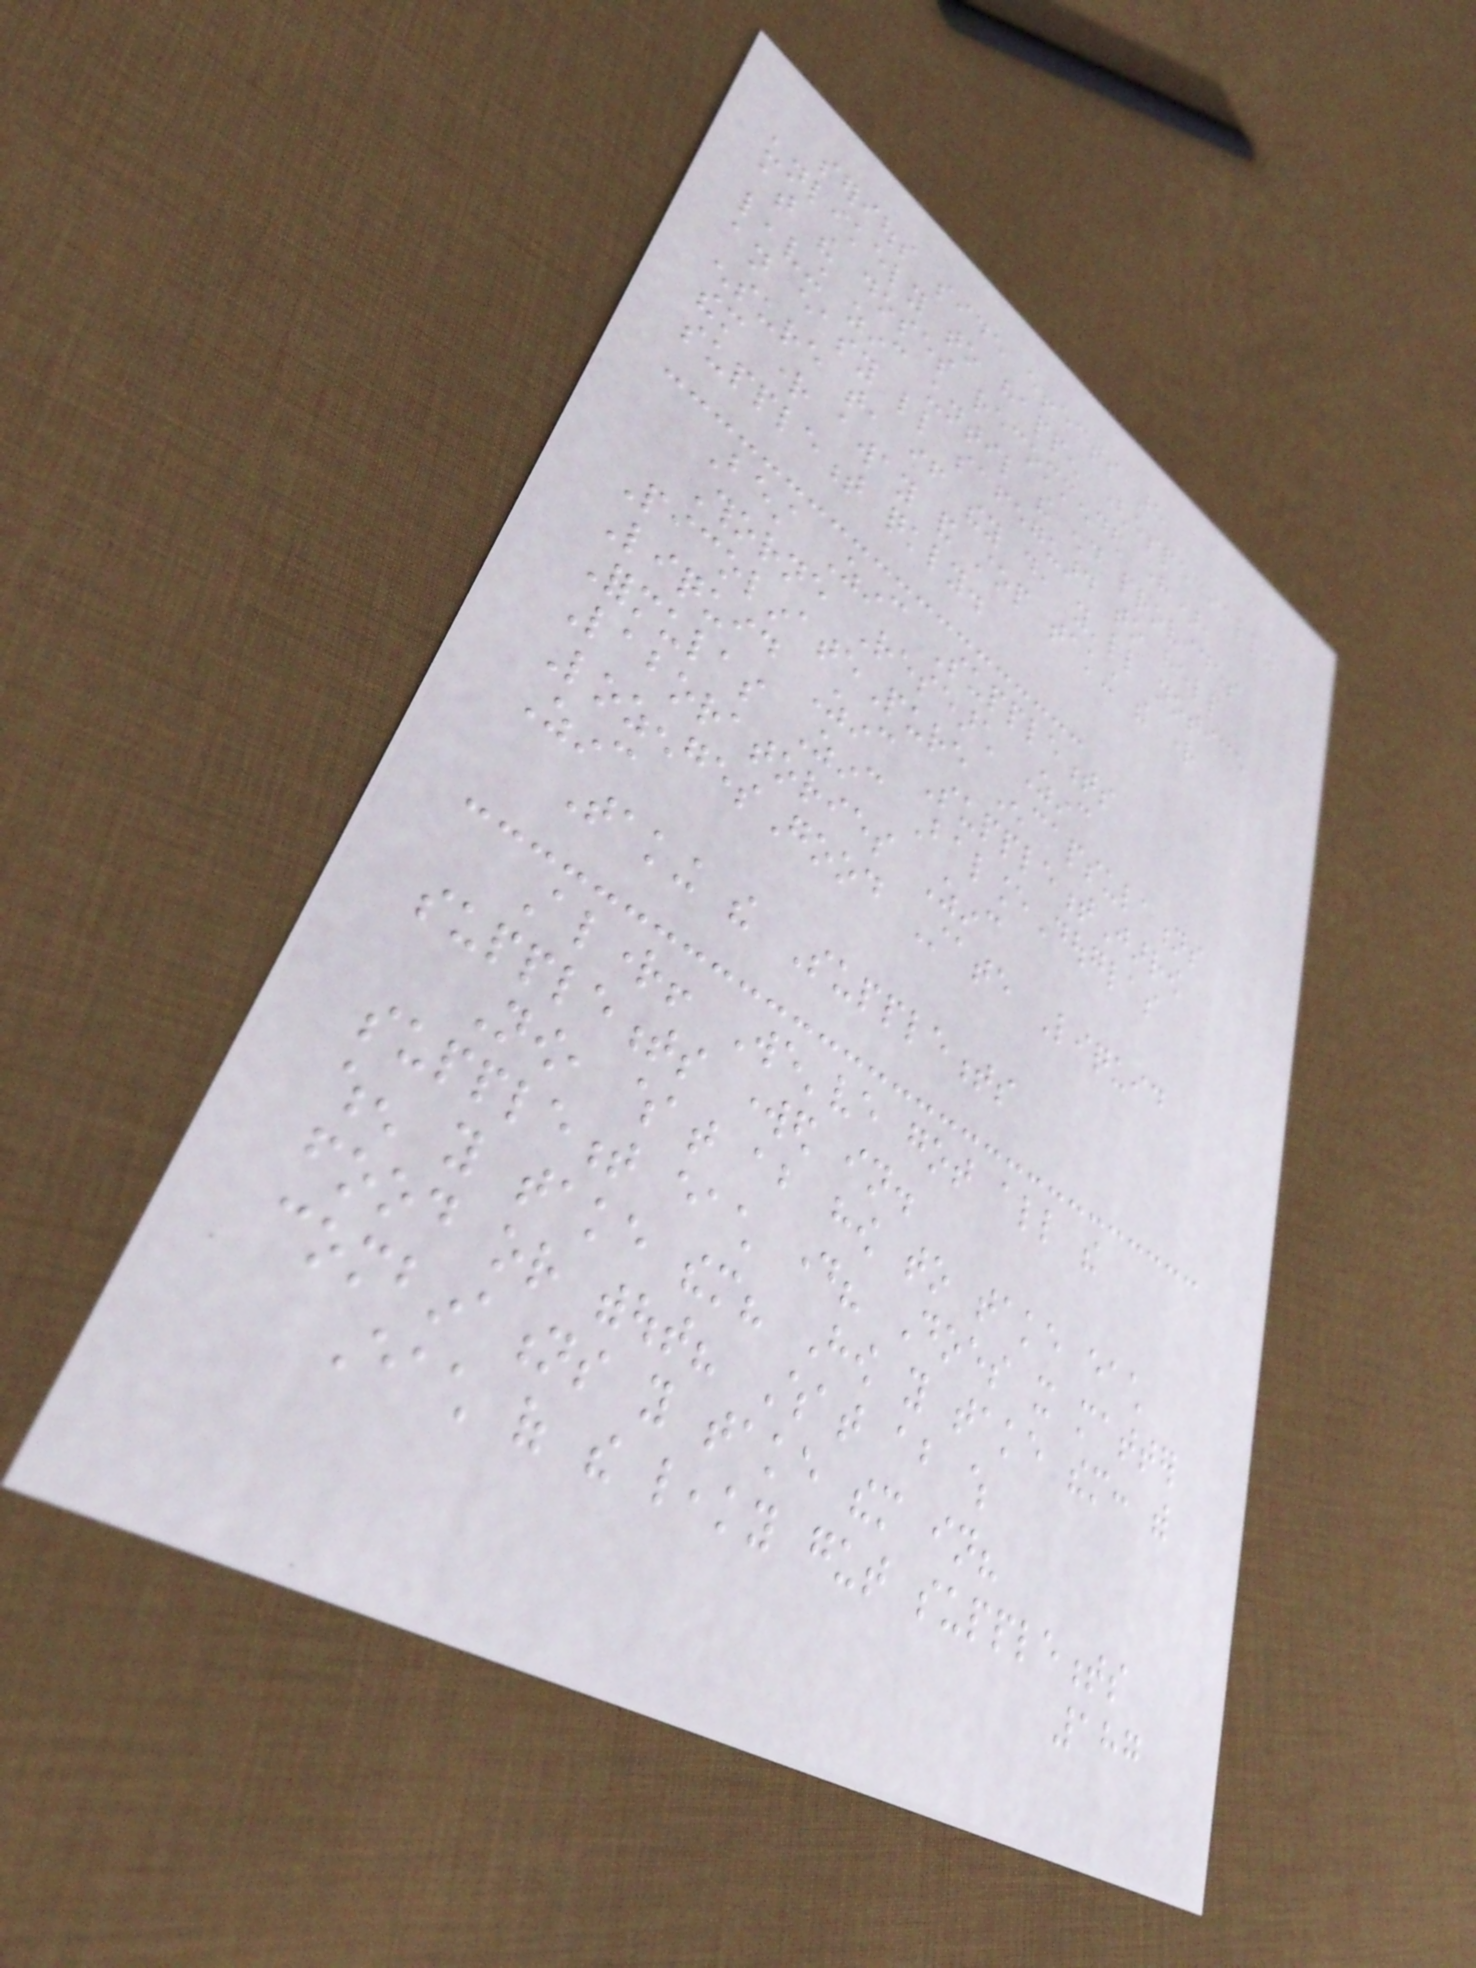serious side effects are
unlikely to happen (especially
at the doses recommended here),
leaving zinc until the end provides
an easy little safeguard to help
ensure that, if they do, you'll notice
them right away and stop taking the right
supplement quickly.
Best Zinc Supplements
Thorne Research Zinc
PicolinatePure Encapsulations
Liquid Zinc SupplementJarrow
Formulas Zinc BalanceDouglas
Laboratories Zinc
LozengesGood State Liquid
Zinc
Taking the Supplements
Alright! We've got all the
supplements worked in.
Now, what about how to take each
supplement each day? Does it matter
when you take them? How you take them: with
food or without? What about which
combinations you take them in?
Each of the leaky gut supplements
187
